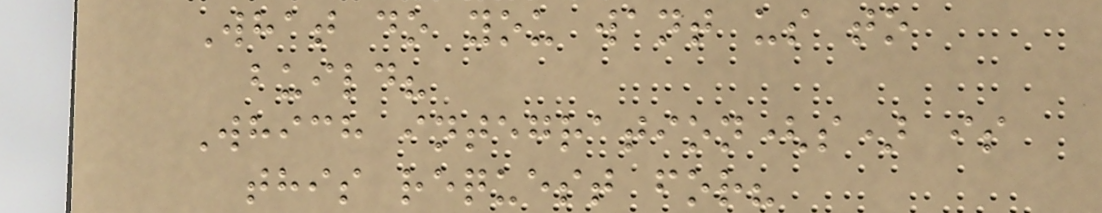What do you want us to
build?
Which integration(s) is
this request for?
